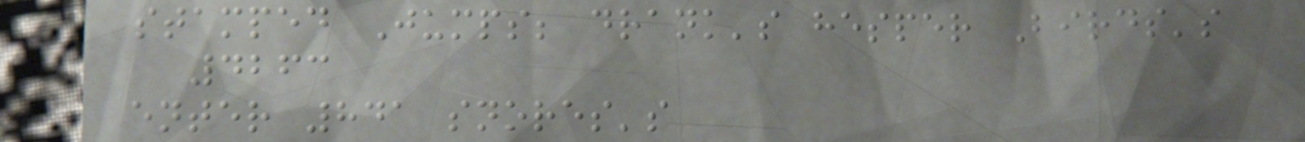stamped Jumps; drank's hesper Birds's
4263
enter 841 snores's
